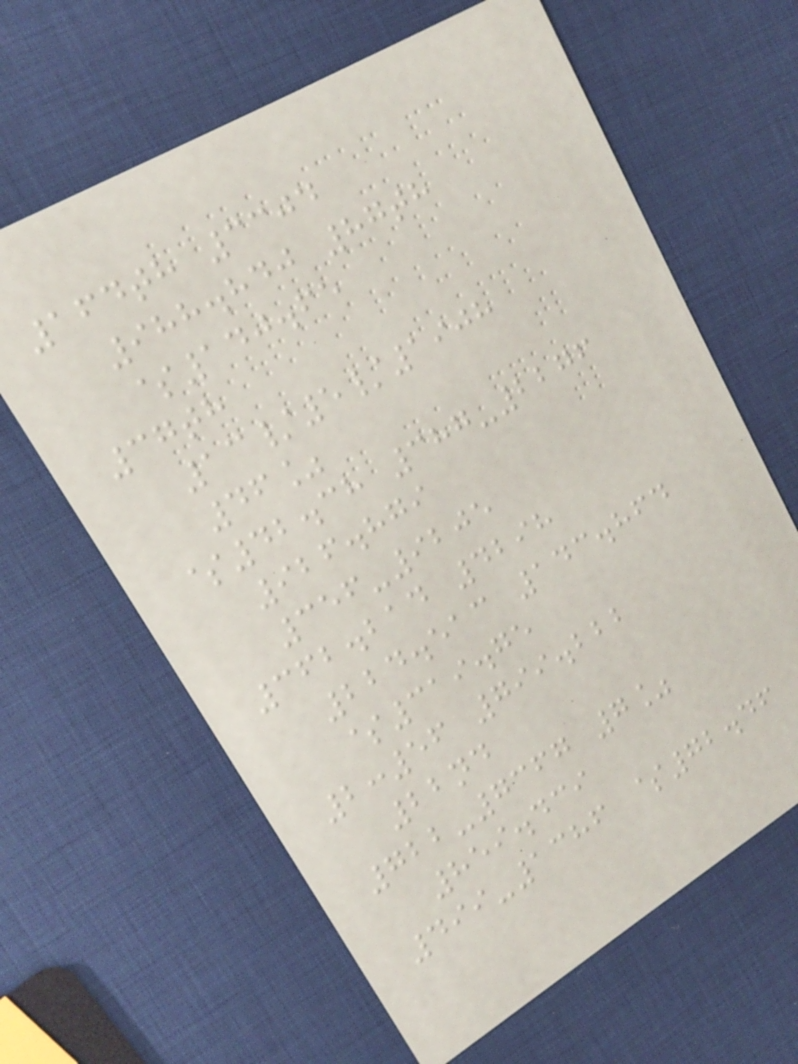164th 3304
988.840 87th
$140.65
37th
13/5/1908
46%
$42.38 387-2276
926.879
356-9205
362.214 4298
224.513 143.864
$319.75
2:56 799.222
22nd
722-7367 7%
859.439
499-1386 $72.46
